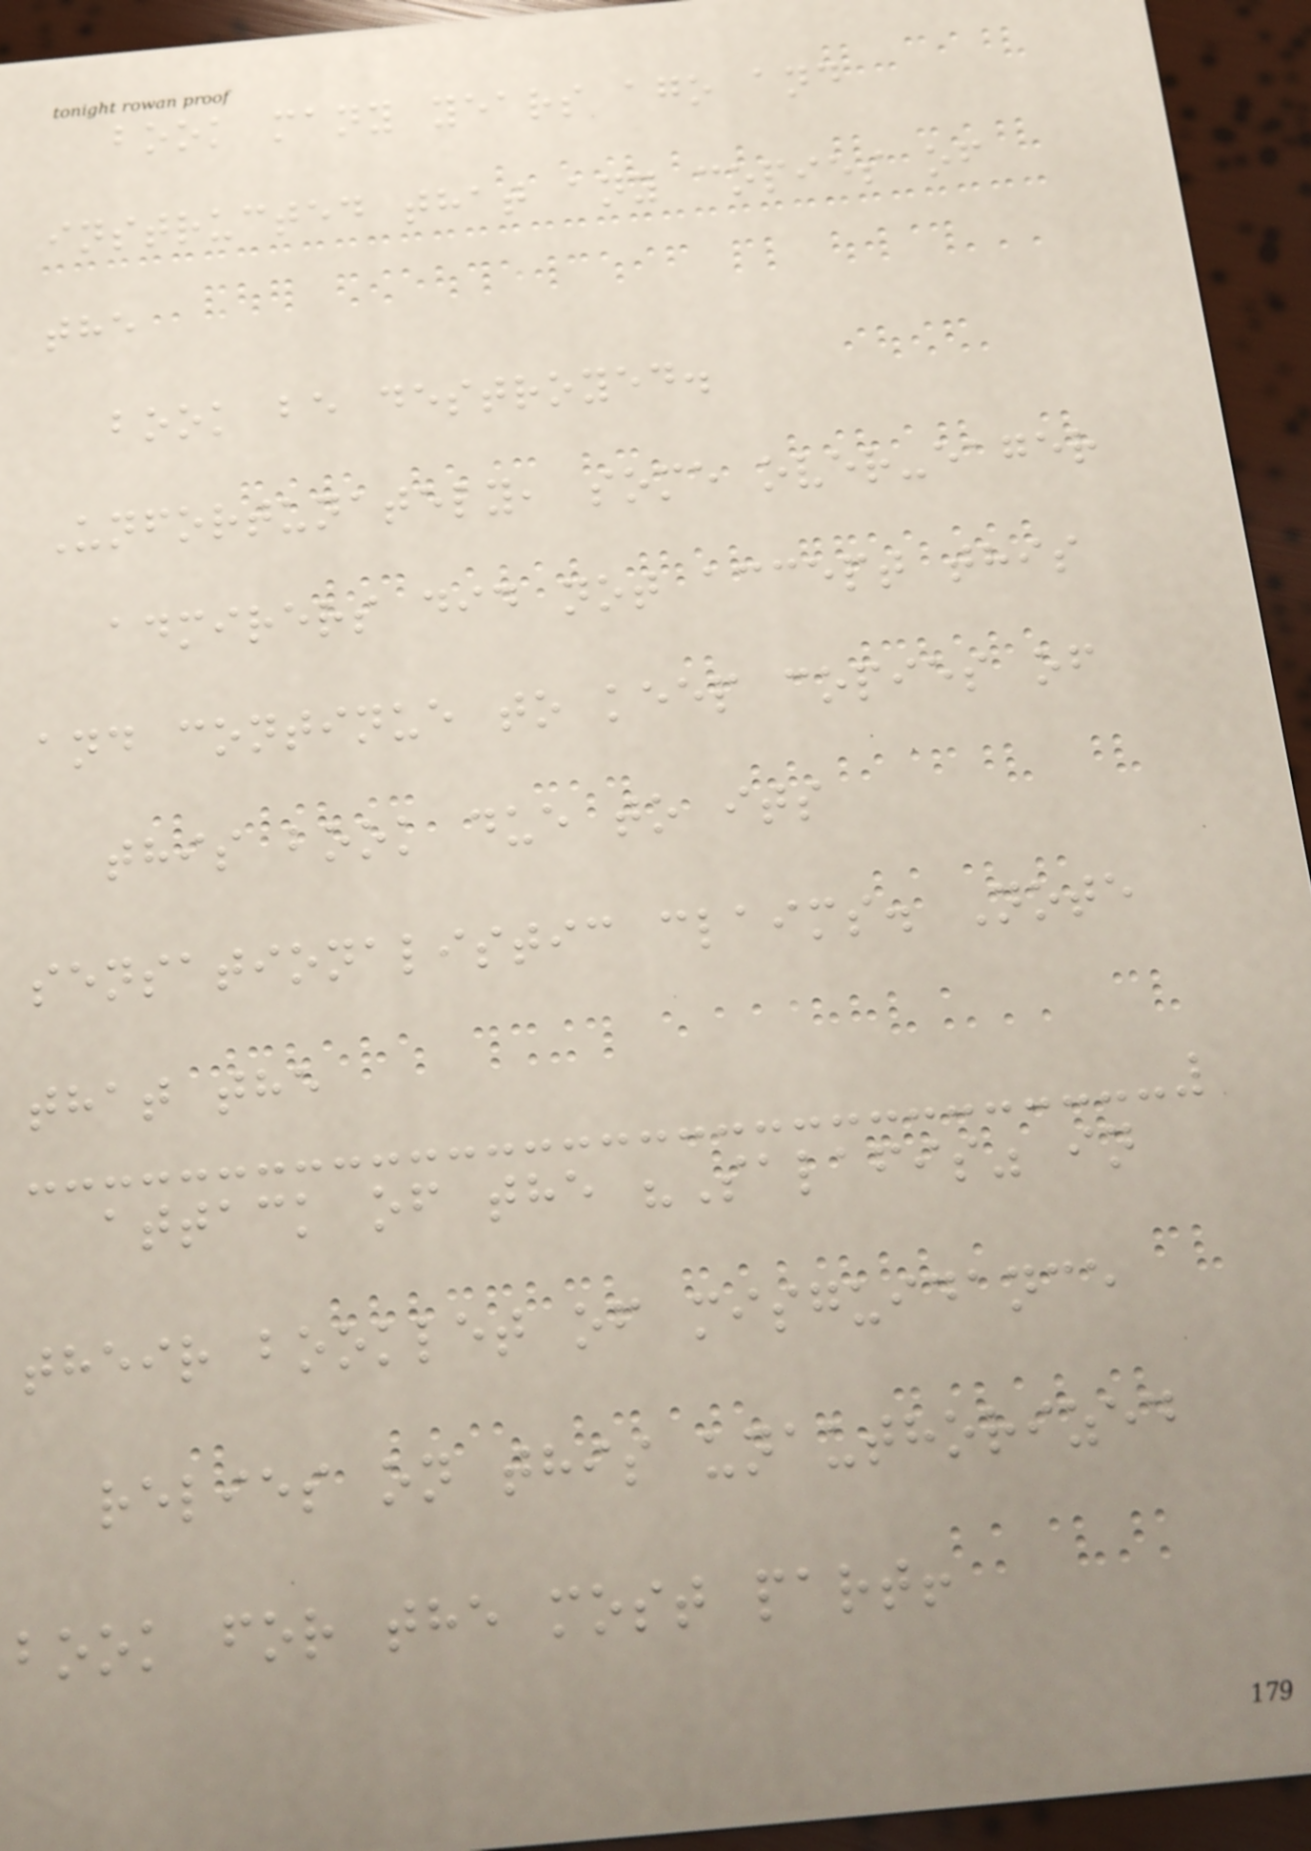book many years ago and
instructed that any copies of
the
book be destroyed.
Unfortunately, some over-eager
admirers did not accept this
and continue to keep copies of
this book due to its
sensationalistic claims. Note
that the
attack of the "Salafis" in
their booklet of misguidance
relies on this unauthorized
book for the most part!
